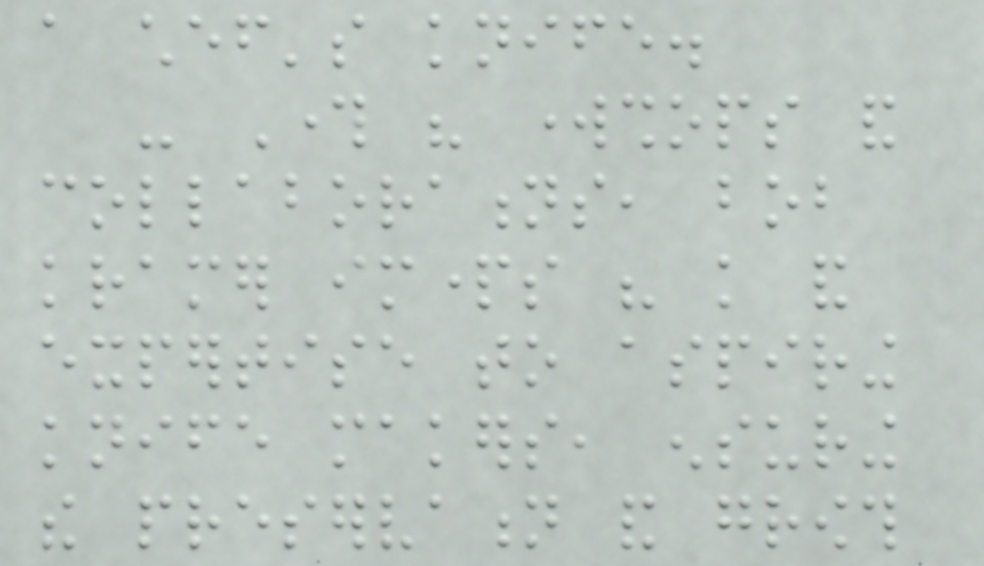a chef's knife.
- Through his workshops and
collaborations, bob
kramer imparts his knowledge and
expertise to aspiring
knife makers, ensuring
the preservation and growth
